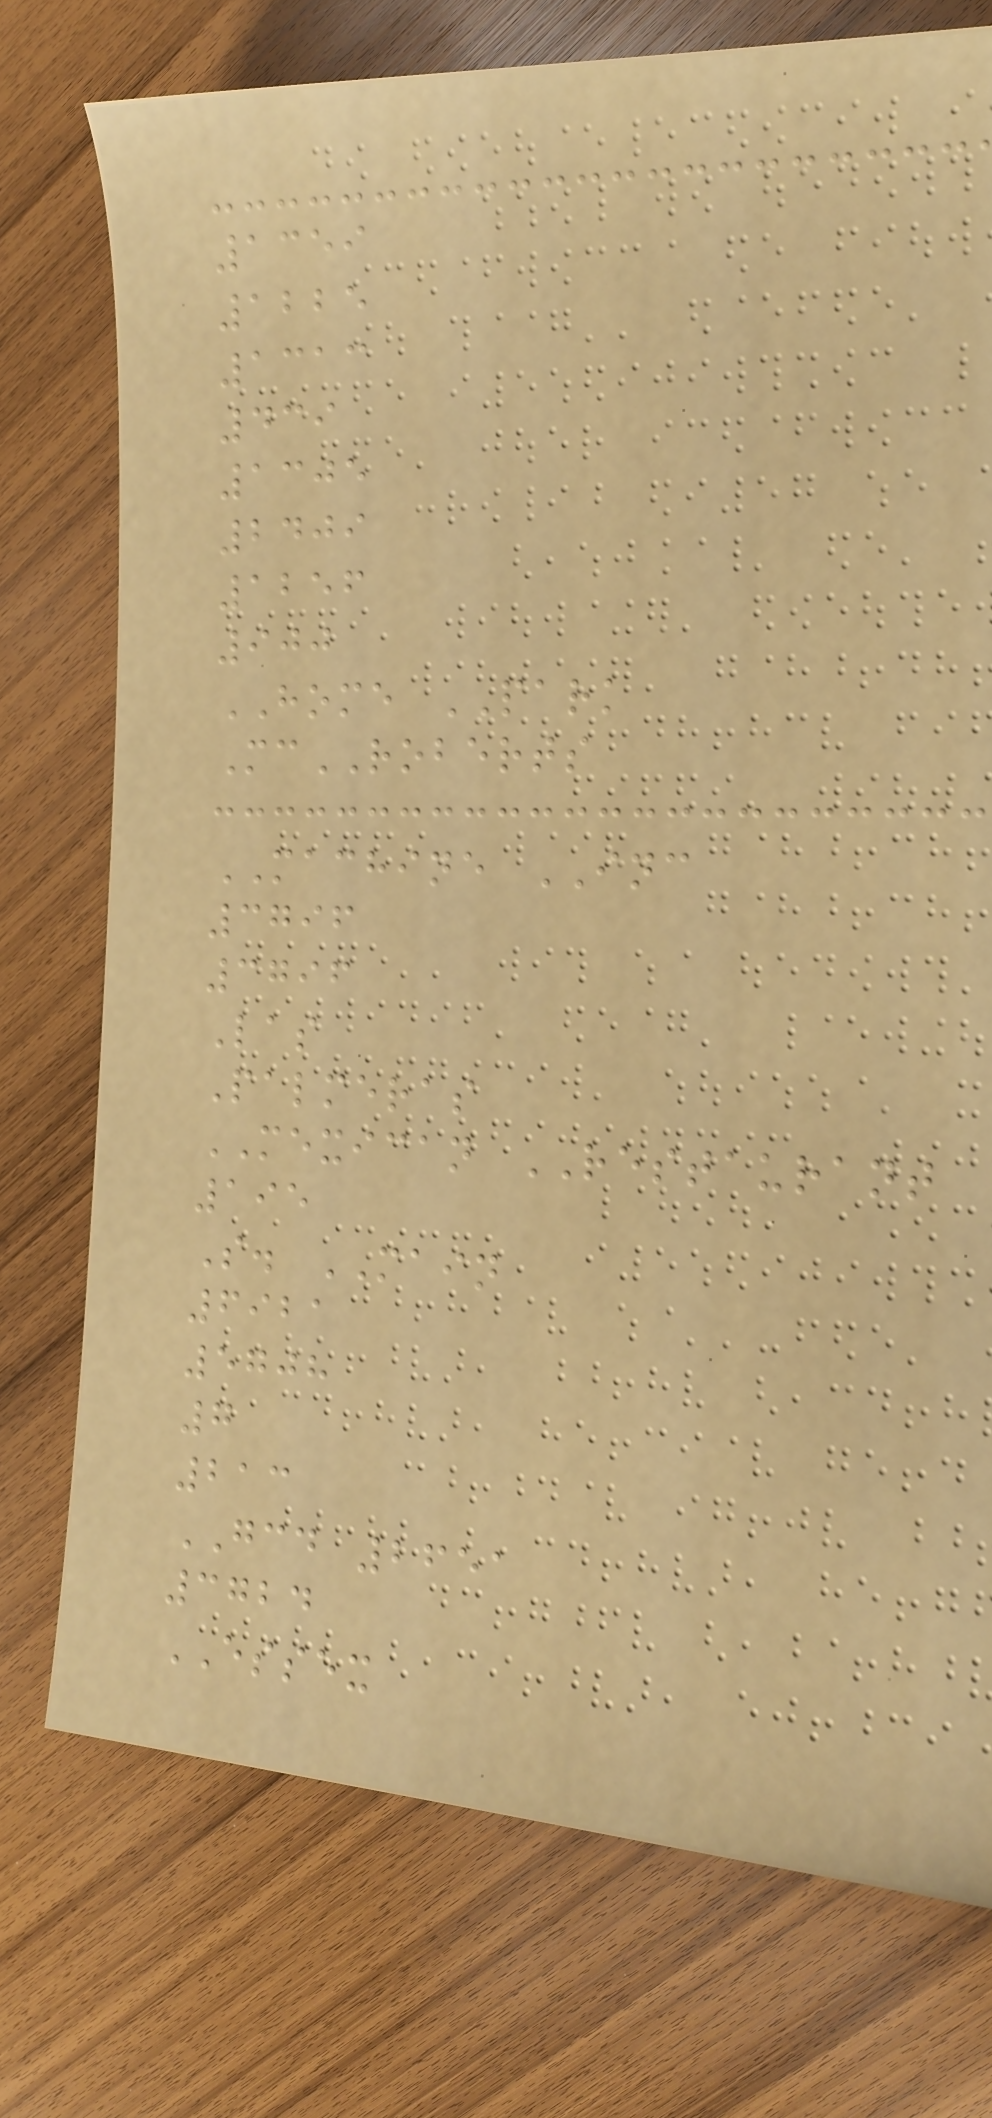1359
1225
1313
439
1305
2409
1256
900
HOME PARK
McROBERTS
MACHINE INC
3796
3796
Las
Palmeras
MEXICAN RESTAURANT
195
S. MAIN
6921
5708
7
213
GCD 2651
3724
ESSEX
